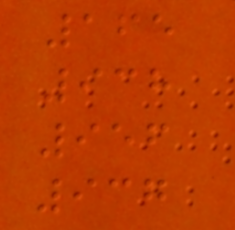165
938
956
937
